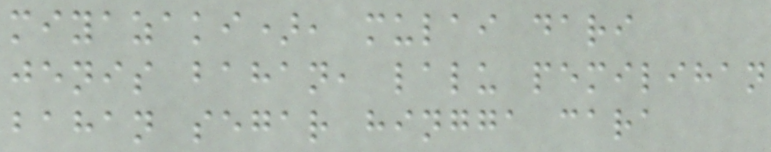miyazaki), mulai dari
jenis bahan, lalu pemilihan
bahan segar hingga cara
